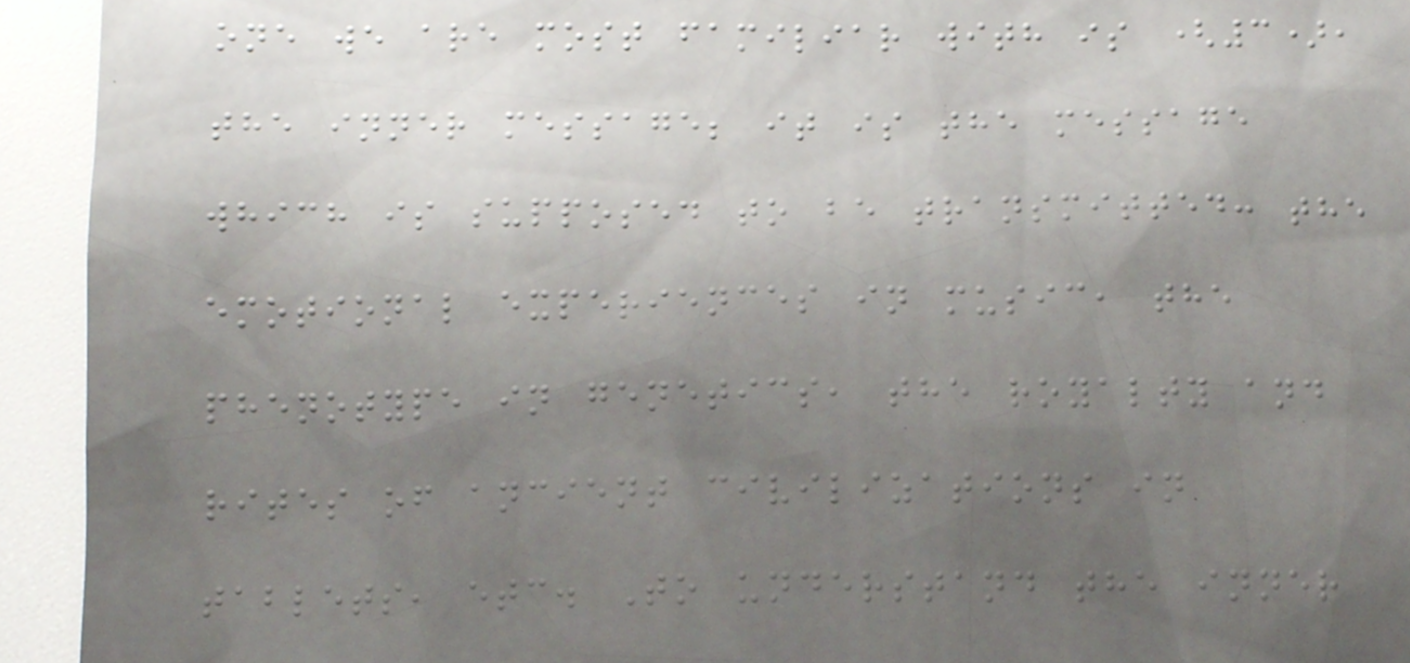one we are most familiar with is (3),
the inner message; it is the message
which is supposed to be transmitted: the
emotional experiences in music, the
phenotype in genetics, the royalty and
rites of ancient civilizations in
tablets, etc. To understand the inner
